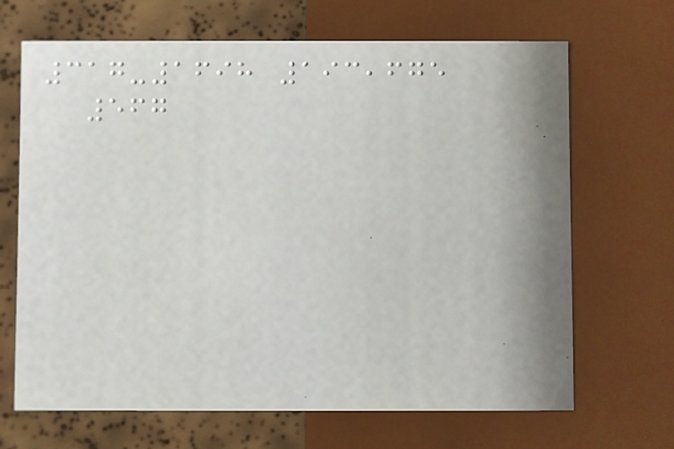317-1698 193,675
567
